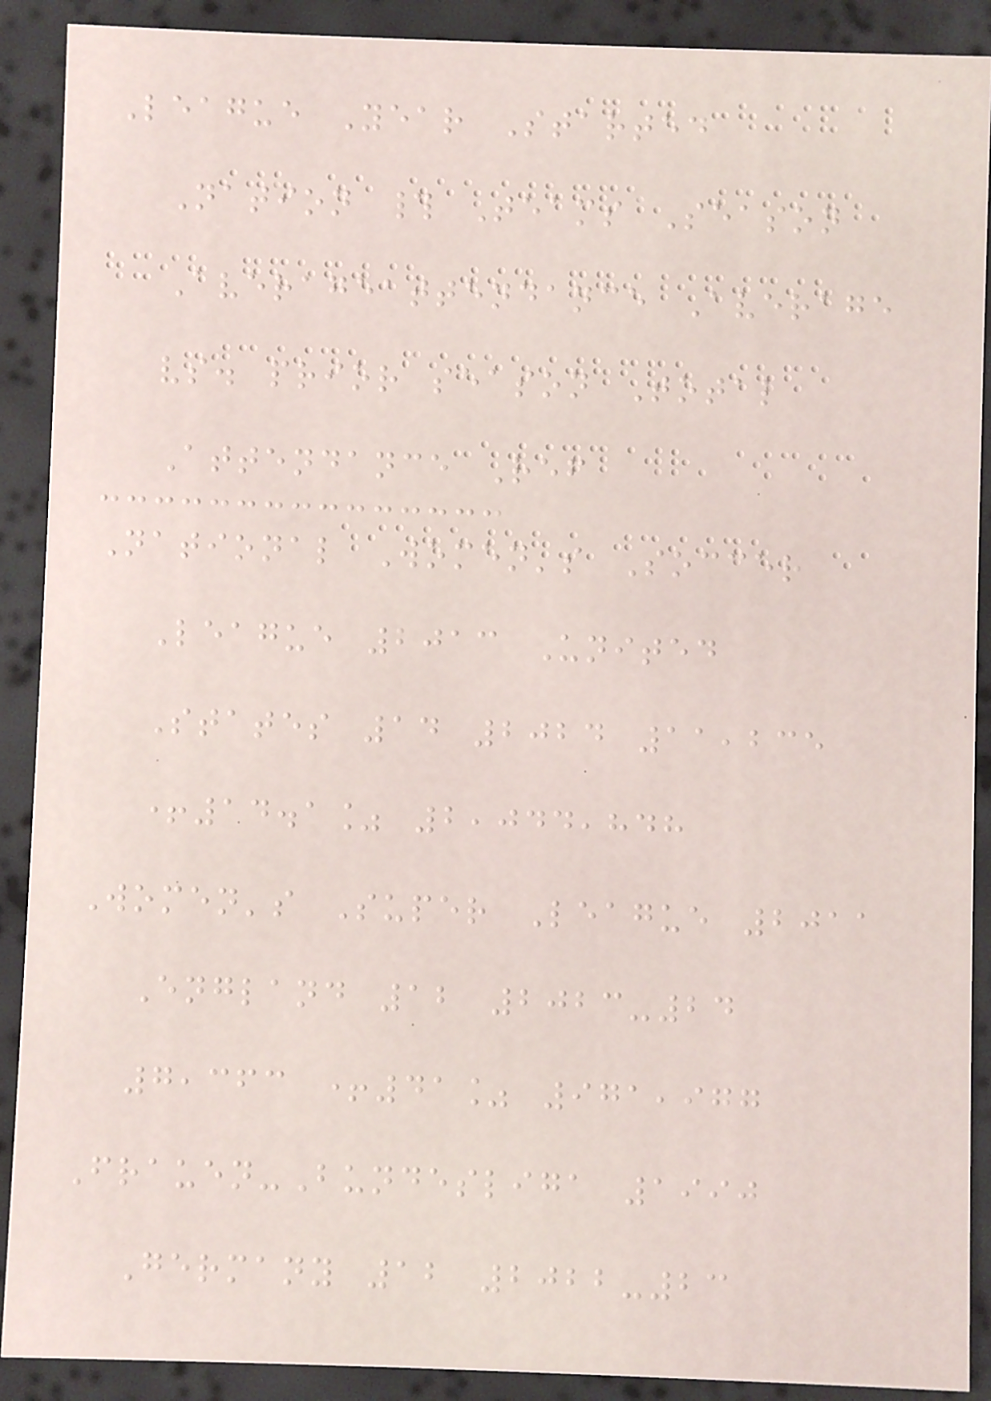League Year Started
Nation # Teams Season
Averageattendance Average
vs. prior season Total
Attendance Ref
National Women's Soccer
League 2013 United
States 14 2024 11,235
+14.1% 2,044,848
Women's Super League 2011
England 12 2023-24
7,363 +41% 971,977
Frauen-Bundesliga 1990
Germany 12 2022-23
